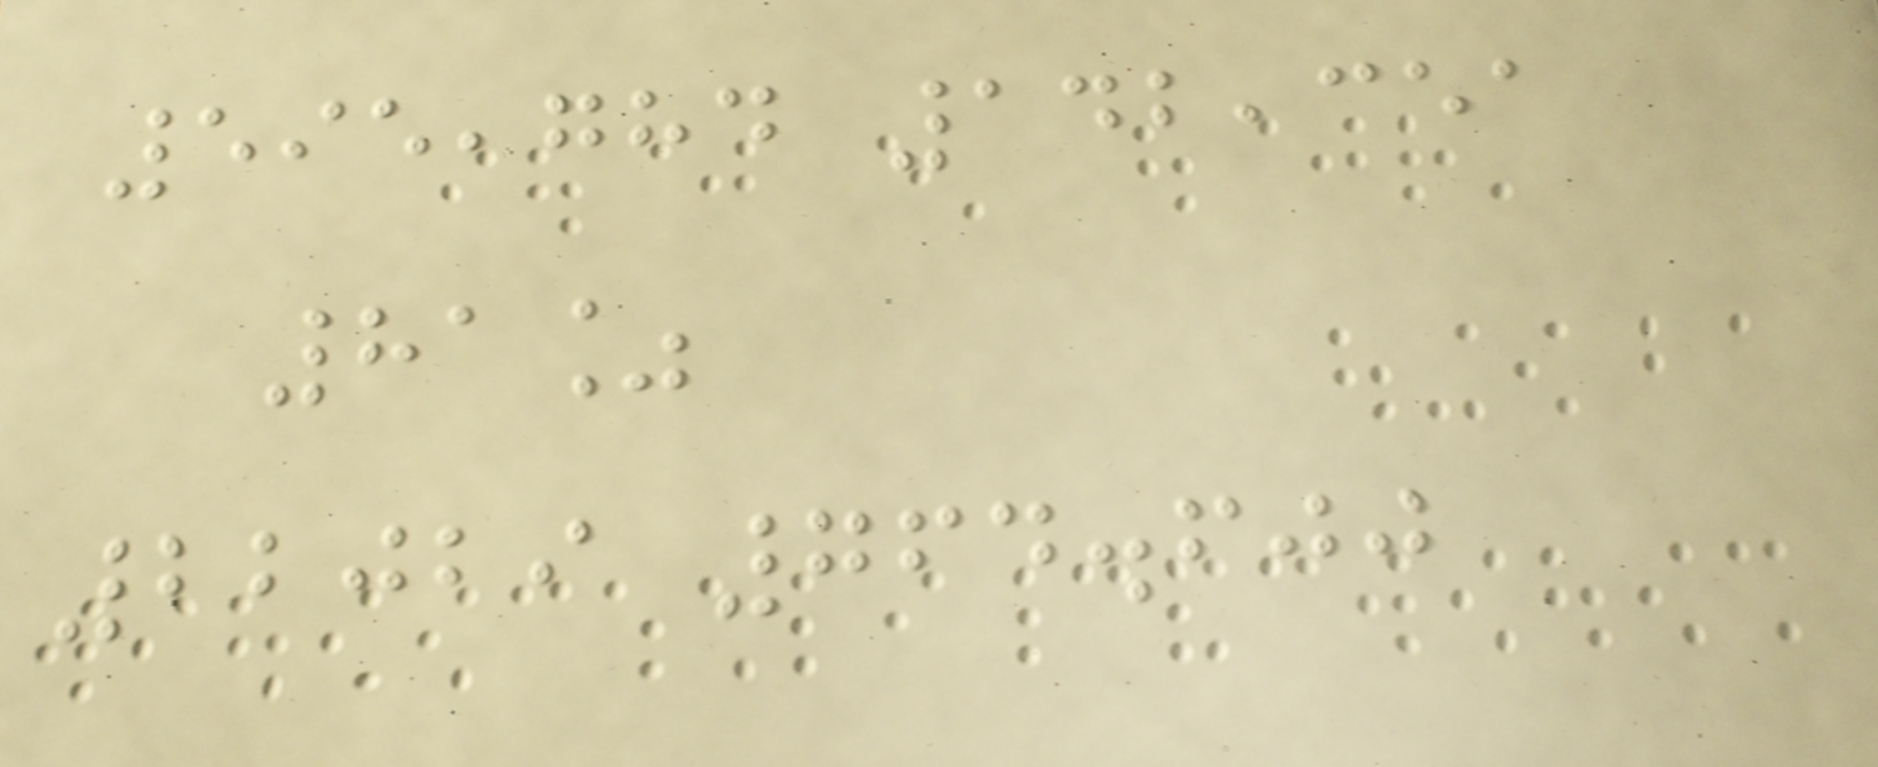595,784 142,351
81%
22029 764.600
